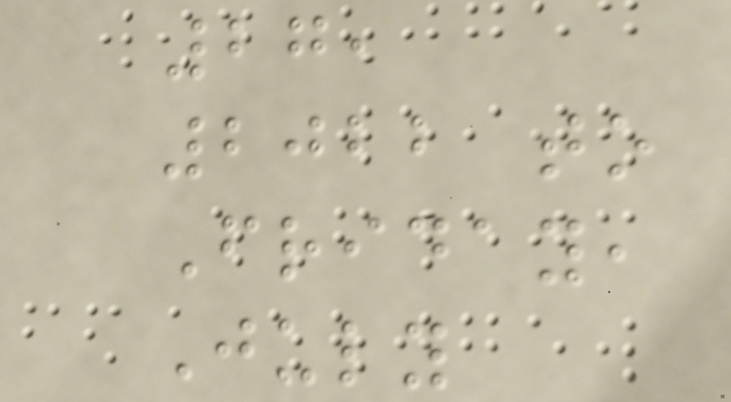27,
2022 to
Friday,
July
